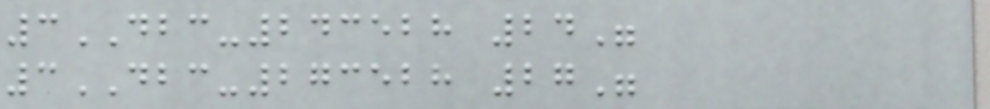3DBC-243528 24"
3DBC-273528 27"
